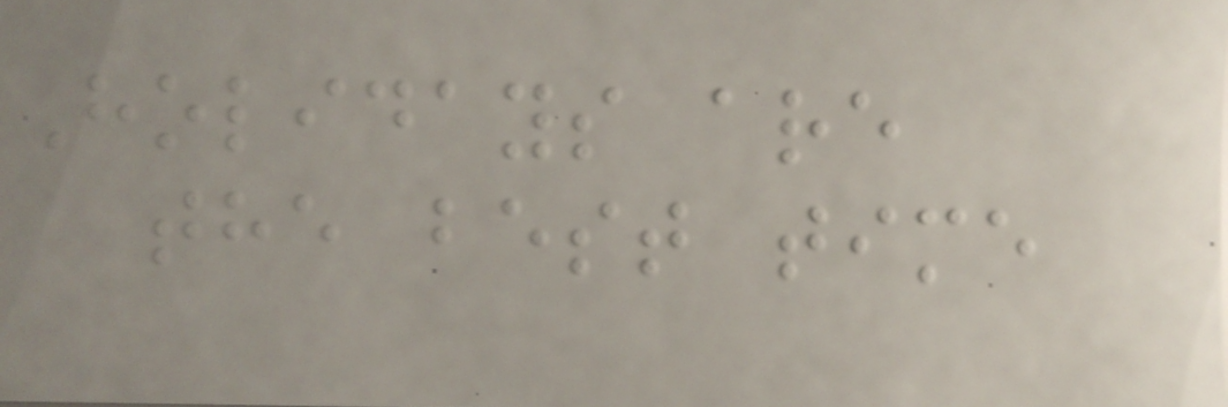Holidays are
the best time
